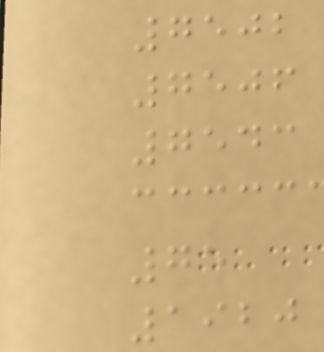7502
7506
7543
75
1920
